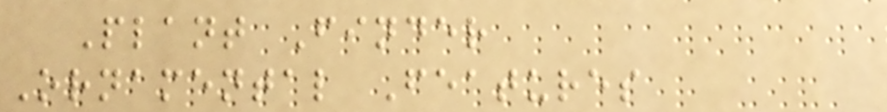Plant Finder
Ornamental Features
